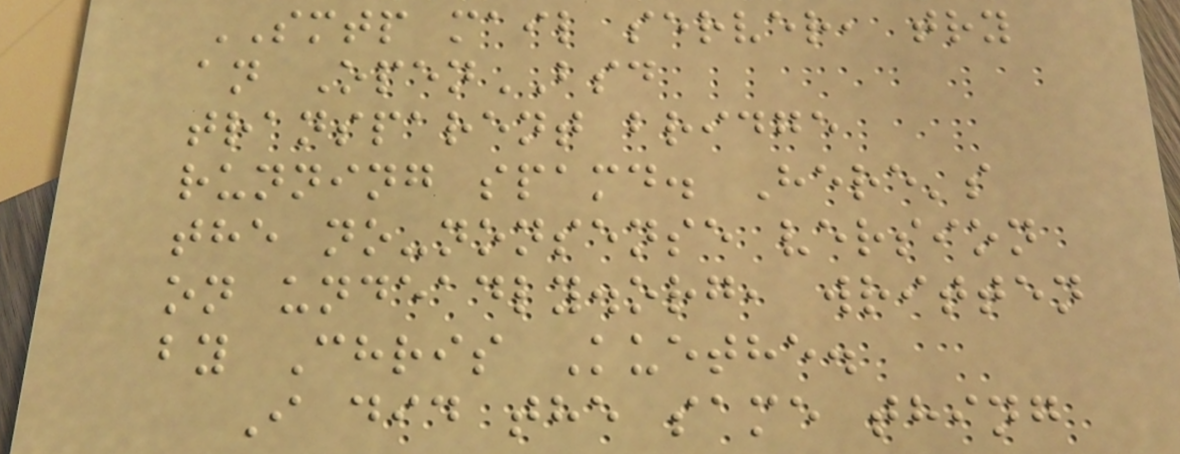SMTP mail server, try
an OpenBSD
transparent bridge
running spamd. Here's
the no-nonsense version
on undeadly.org, written
by Chris Kuethe.
I did the same thing
